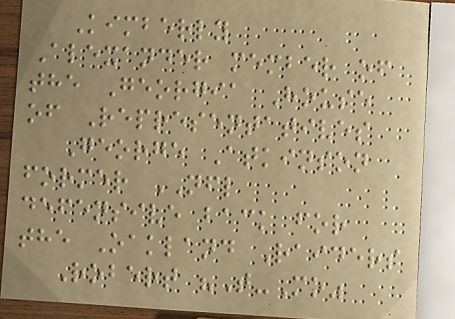Kimberly
Alexander member of
the Georgia House
of Representatives
George Atkinson
former NFL
defensive back for
the Oakland Raiders
Robert "T-Mo"
